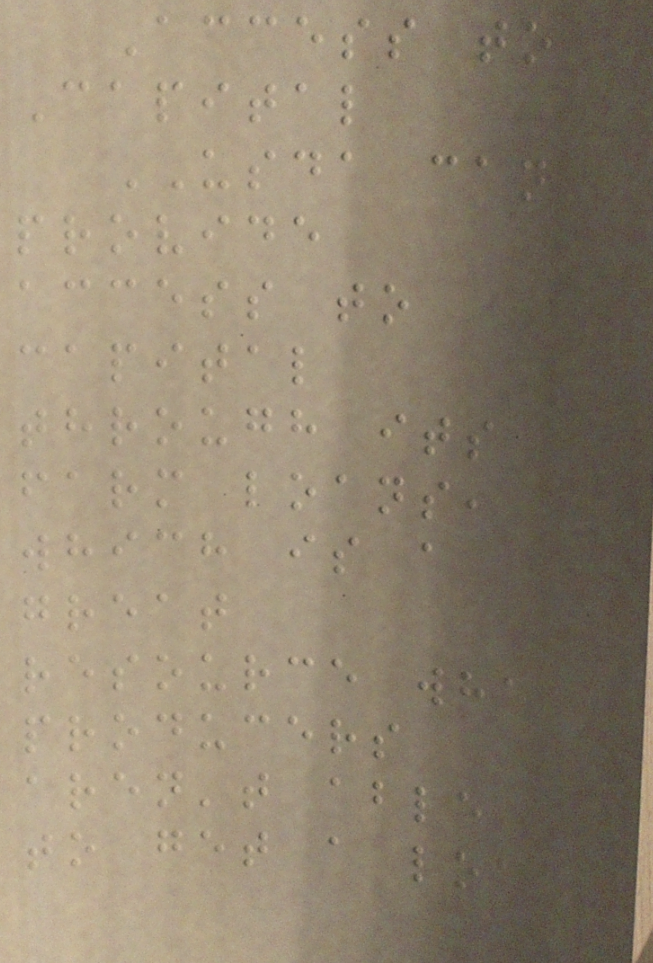Access to
Capital
USDA can
provide
access to
capital
through its
farm loans,
which is a
great
resource when
producers
aren't able
to get a loan
